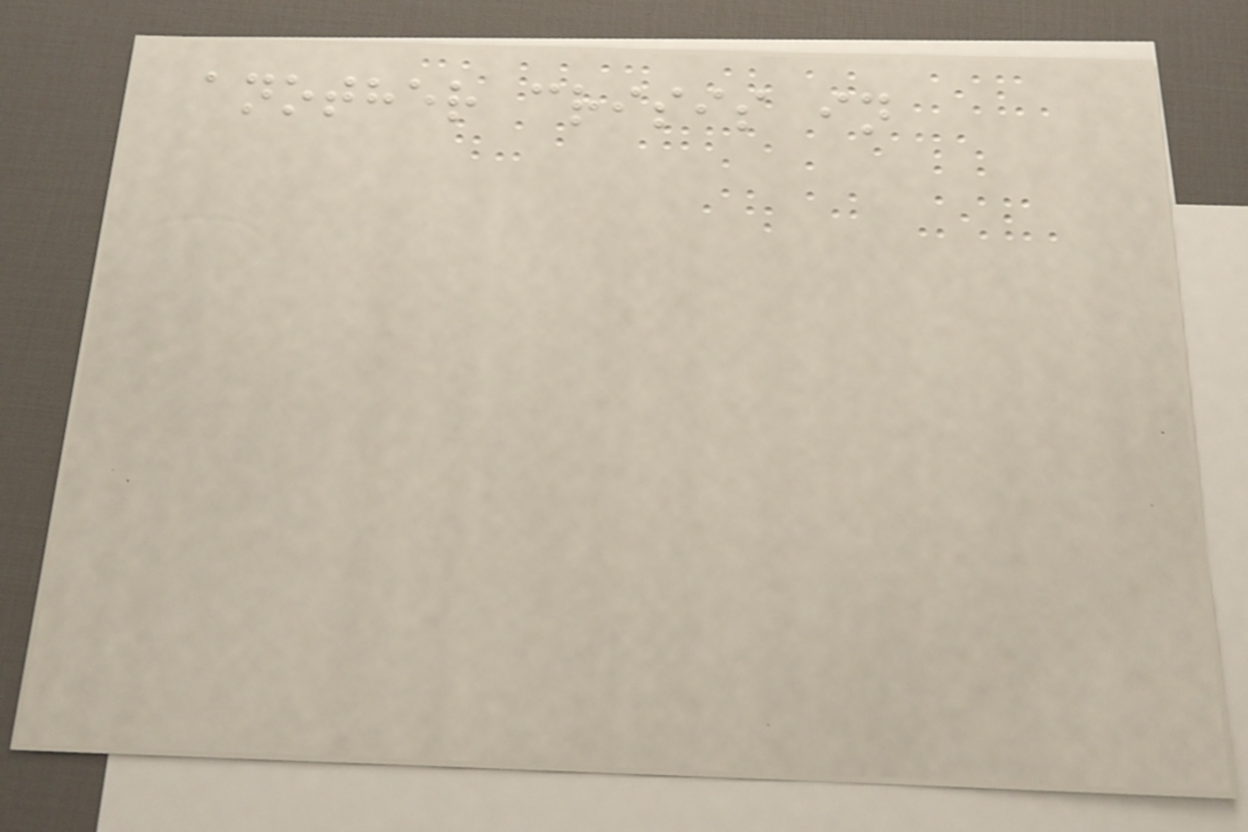another crisis in
